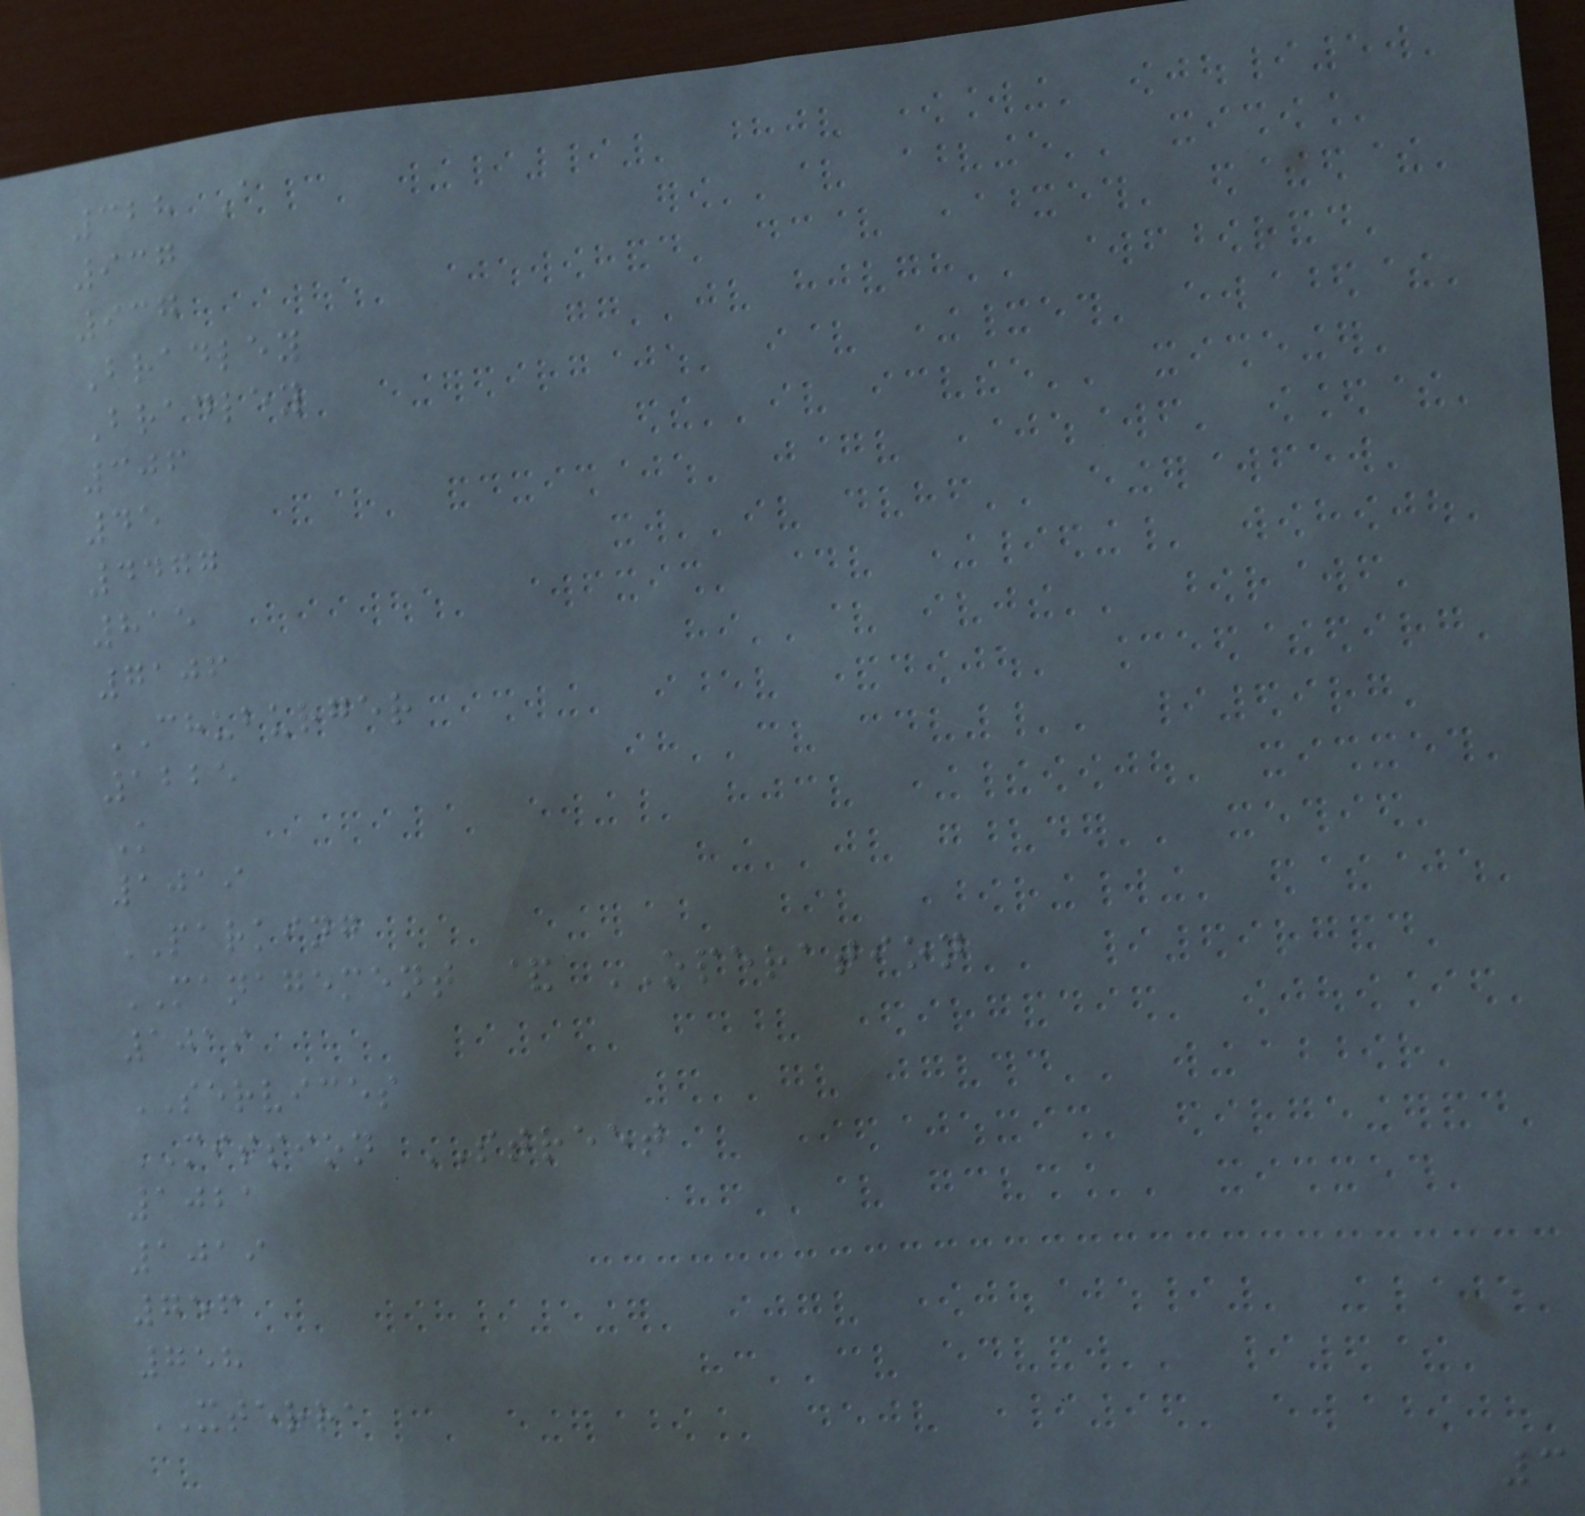328 A
937
937
Bradley
Bradley
306
45
4477
815
7106
CHUBURGER
1225
K
1019
PARKING
MANAGEMENT & OPERATION
1019
SERVICES
MISSION STREET
1021
1019
756
758
XTERRA
3
